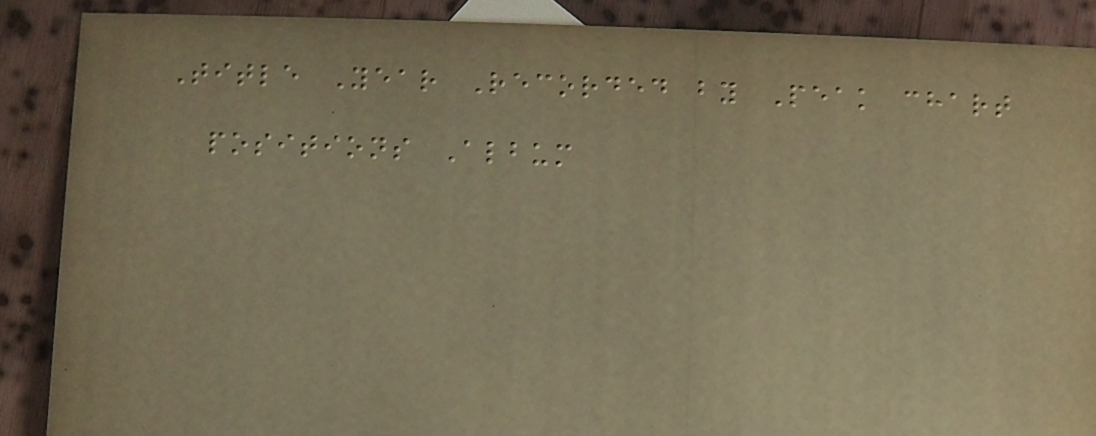Title Year Recorded by Peak chart
positions Album
